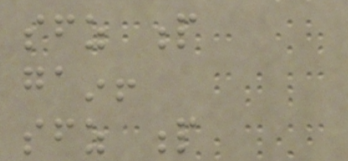sfz p
gain!
sfz p
